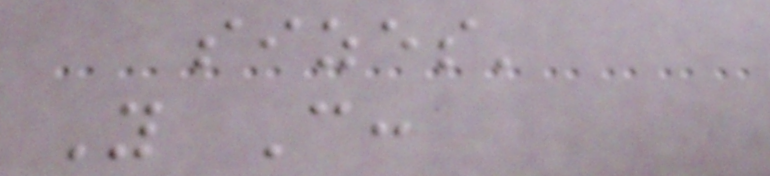sizes'
You Can:
